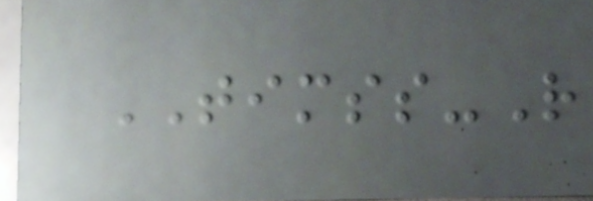TIMSS-R
